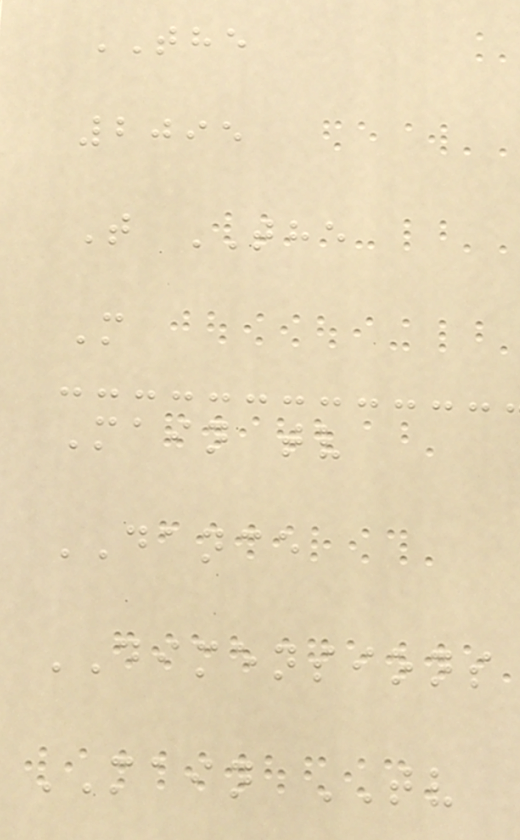THE
2095
T THE
M
Main tv
DANCE
DIMENSIONS
MAIN TV
